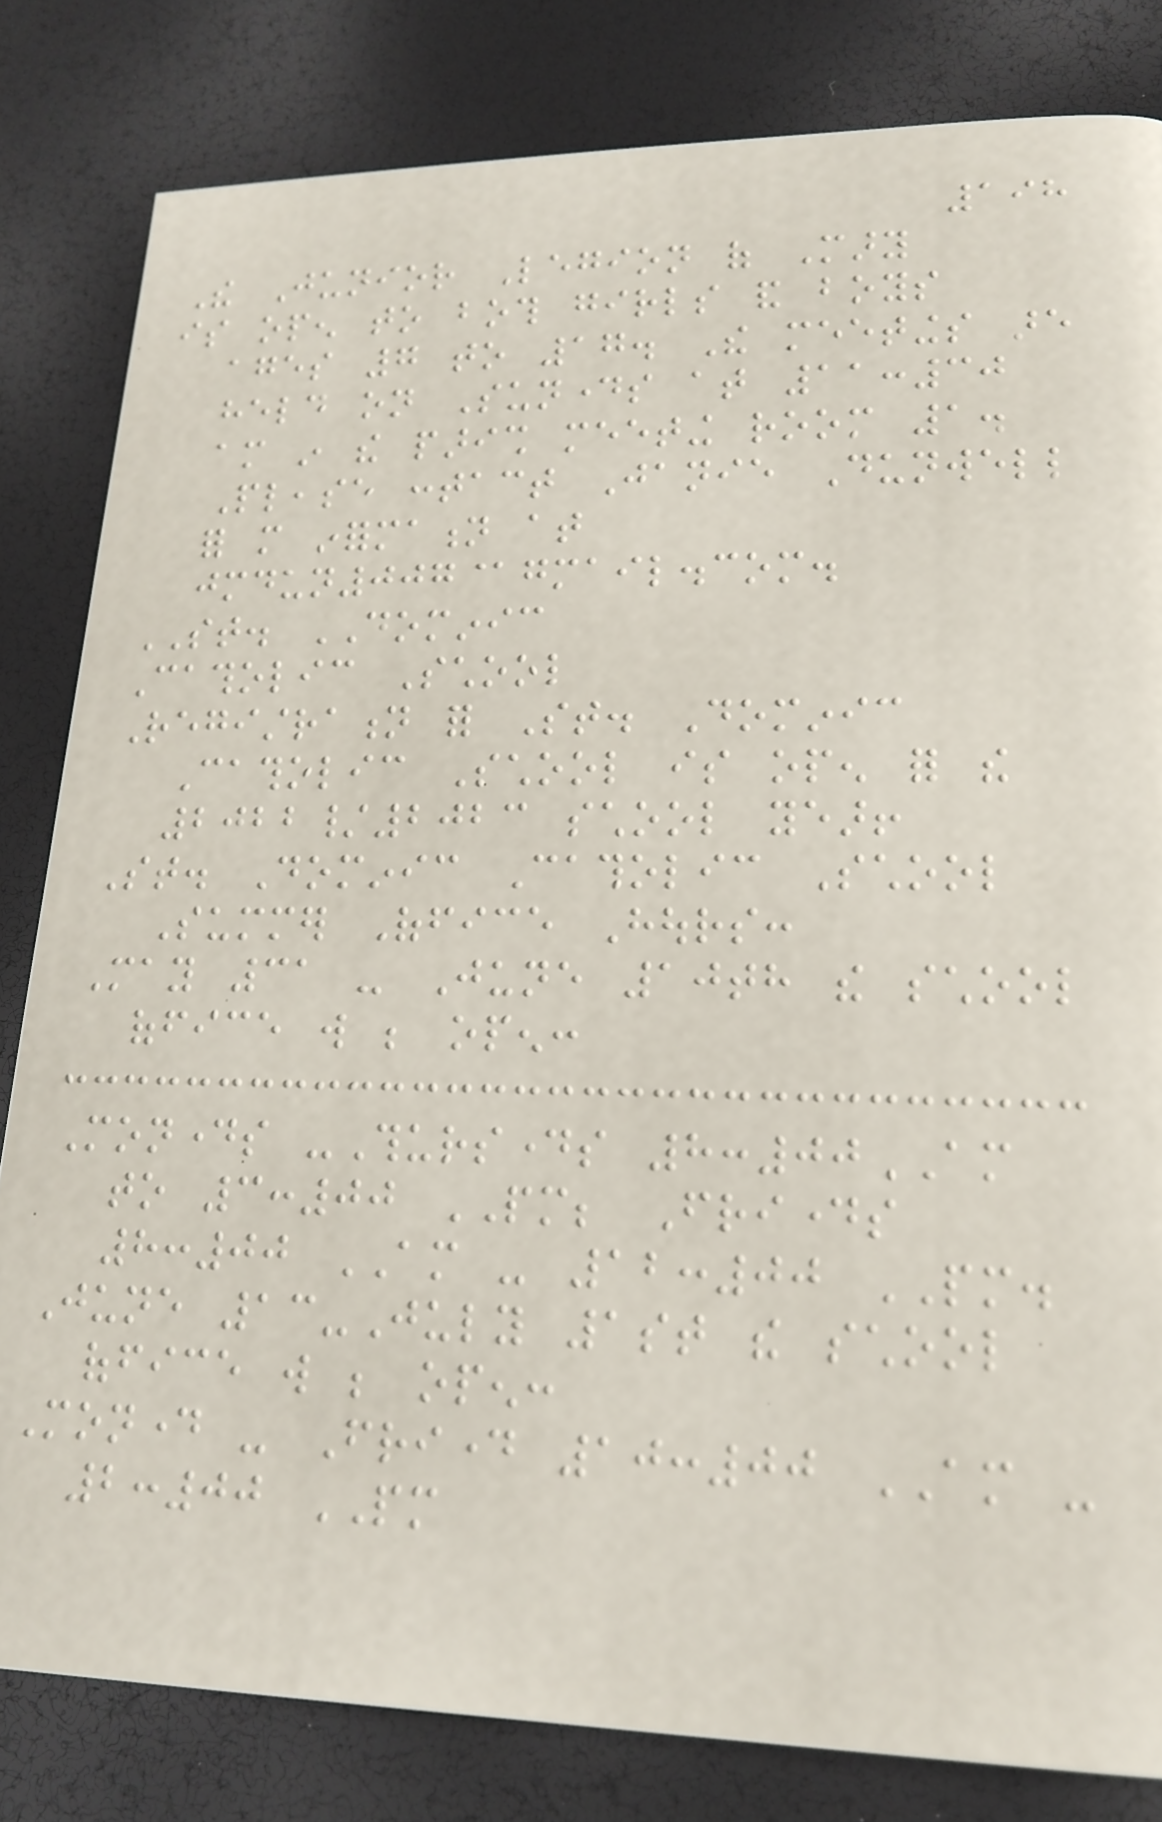198
The Junior Legion of Mary
is open to both girls and boys
ages 7 to 17. The meetings are
held on Sundays at 11:30
am in the parish meeting room 1.
Please contact Janie Dunwell
for more information at
jmdun007@gmail.com.
ST. DOMINIC
Catholic School
Registration for St. Dominic
Catholic School is open for the
2022/2023 school year!
St. Dominic Catholic School
Summer Office Hours:
May 31 - June 10th the school
office will be open:
Mondays -Thursdays 8:00AM
to 3:00 PM; Fridays
8:00 AM - 12:00 PM.
June 13-July 1st the school
office will be open:
Monday - Friday 10:00 AM -
2:00 PM
